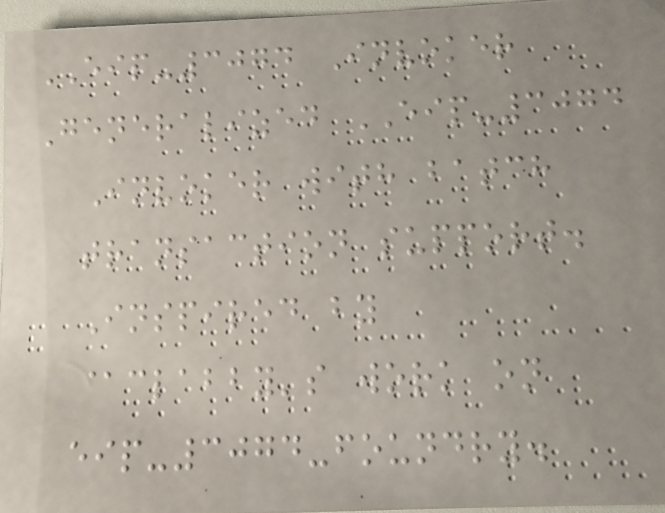EIP-3074 Invoker
Generalized EIP-3074
Invoker with batch
transaction support.
Inspired by
@clabby's work on
eip-3074-foundry.
